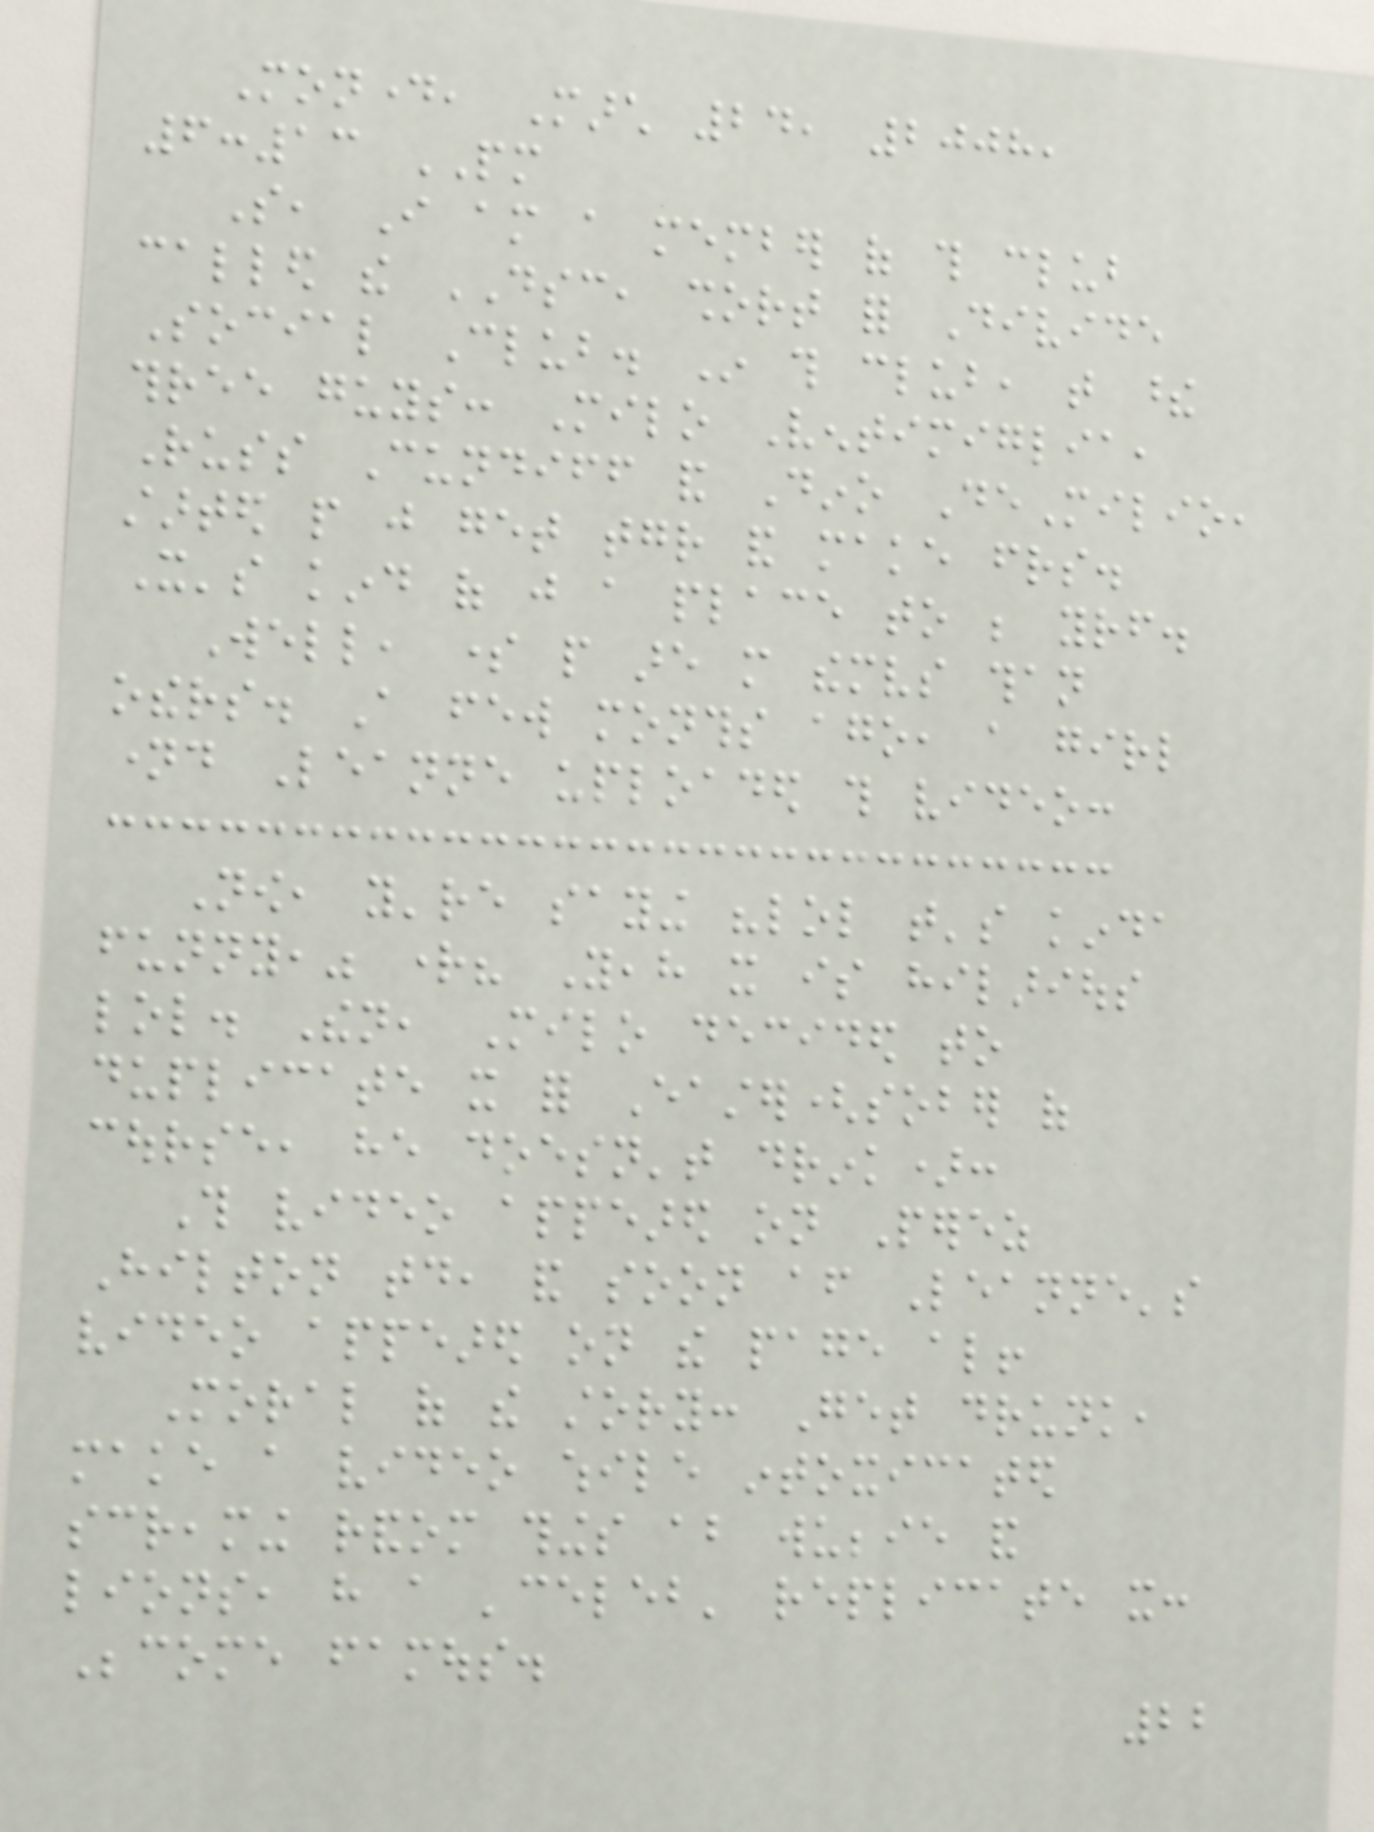Monday, March 24, 2008,
6:13 PM
So, I am a member of this club
called the DSC, short for Divide
Social Club. In this club, that these
three guys: Milo Ventimiglia,
Russ Cundiff and Dino DeMilio,
started people just get together and make friends.
It's kind of just a place to be yourself.
Well, some people are more themselves than
others. A few months ago, a girl
named Leanne uploaded this video:
Now, you're saying "lol that's kinda
funny," right? Yeah it is hilarious
lol. Then, Milo decided to
duplicate it for Easter(sober of
course, he doesn't drink):
This video appeared on Perez
Hilton today, and soon after Leanne's
video appeared on the page also!
Moral of the story: Get drunk,
make a video while intoxicated
screaming random things about wubbie and
lions, have a 'celeb' replicate it:
Become famous.
22
